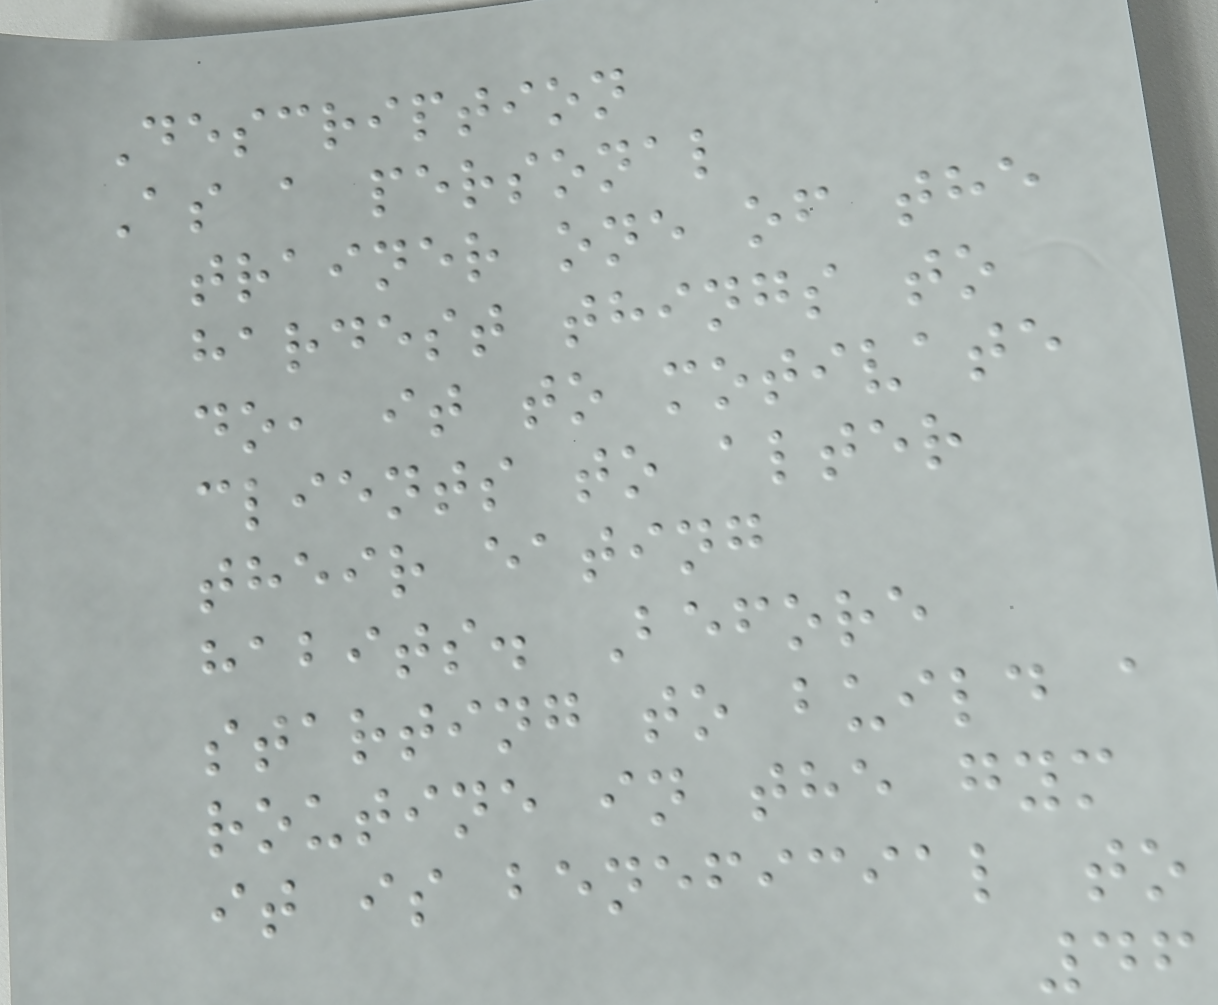Description
As a personal
trainer one of the
hardest things to
do, it to motivate
clients to alter
their eating
habits. Before
starting to build a
routine in the gym
it is beneficial to
46
